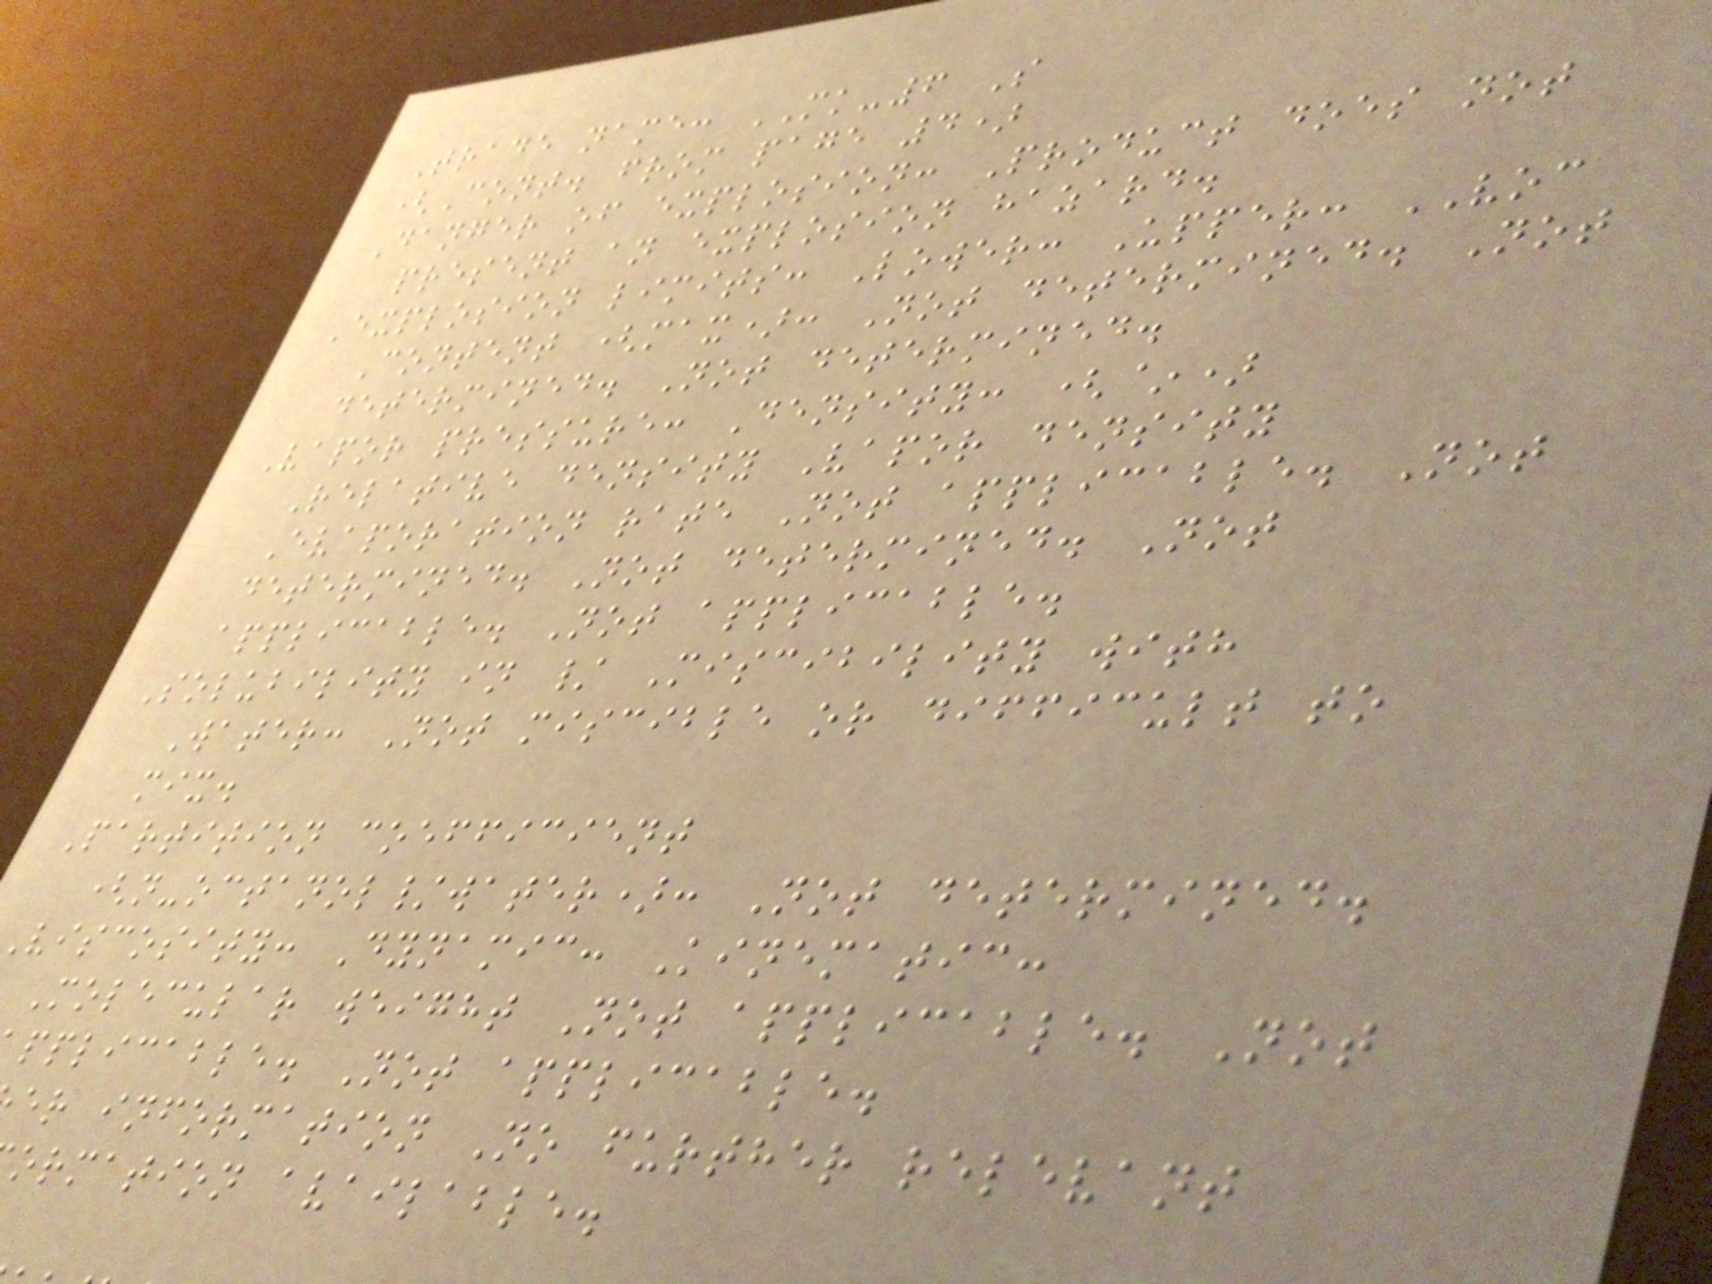Trade name: MK-6 S
(Cont. from page 4)
Danger of explosion: Product does not
present an explosion hazard.
Explosion limits: Lower: Upper: VOC
Content (max): Not determined. Not
determined. Not determined.
Vapor pressure: Density: (~)
Relative density Vapor density
Evaporation rate Not applicable. Not
determined. Not determined. Not
applicable. Not applicable.
Solubility in / Miscibility with
Water: Not miscible or difficult to
mix.
Partition coefficient
(n-octanol/water): Not determined.
viscosity: Dynamic: Kinematic:
Molecular weight Not applicable. Not
pplicable. Not applicable.
er information No further relevant
ormation available.
